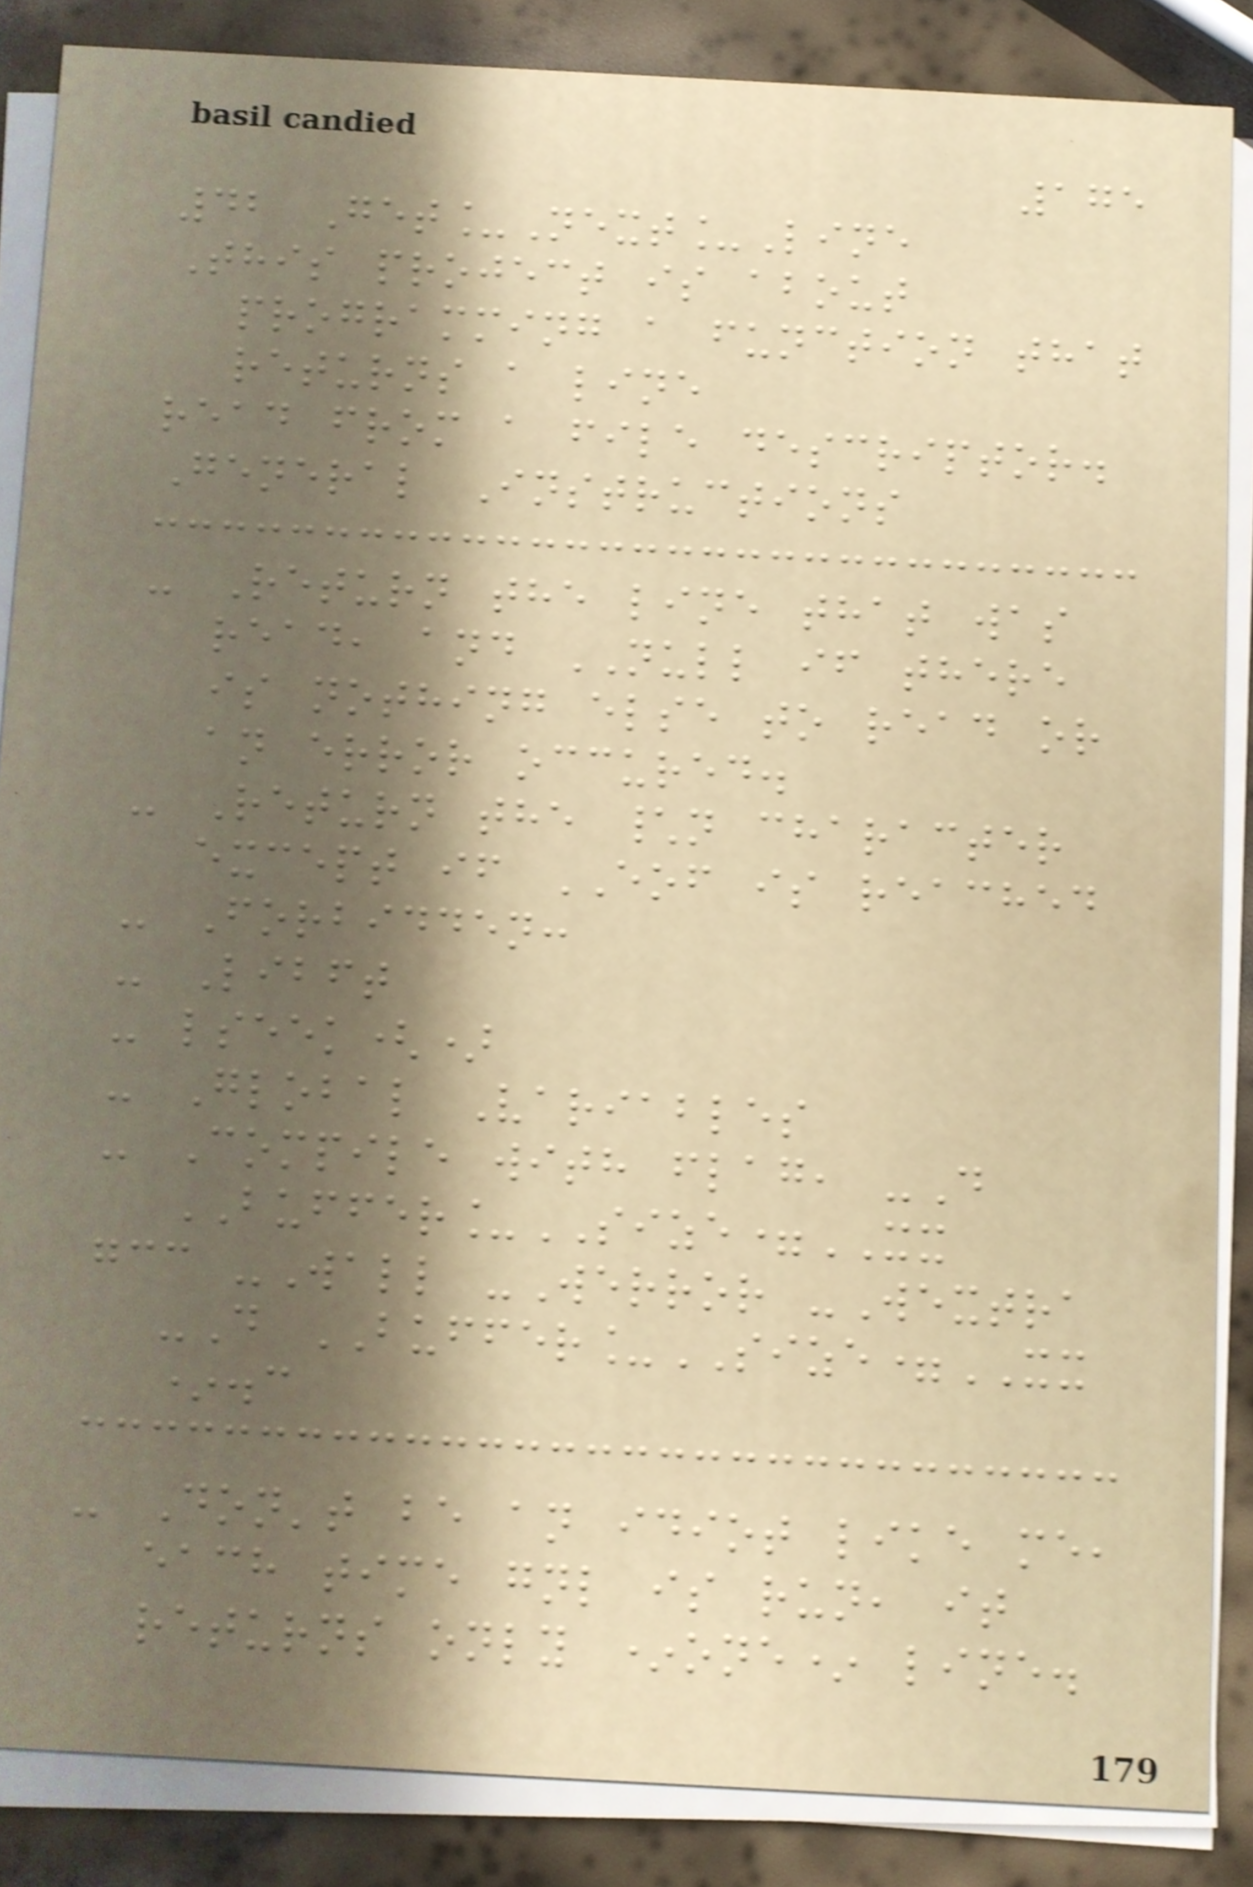175
42 Get_Next_Line
This project is about
programming a function that
returns a line
read from a file descriptor.
General Instructions
- Return the line that was
read, and NULL if there
is nothing else to read or
an error occured.
- Return the \n character
except if EOF is reached
- Forbidden:
- Libft
- lseek()
- Global Variables
- Compile with flag, -D
BUFFER_SIZE=XX
gcc -Wall -Werror -Wextra
-D BUFFER_SIZE=XX
*.c
- Don't be an idiot like me,
each time gnl is run, it
returns only *one* line.
